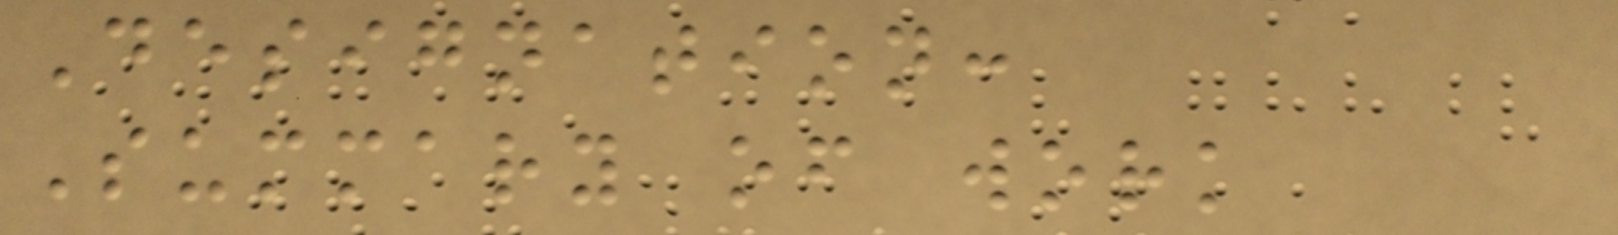Designation:
Summary of work
